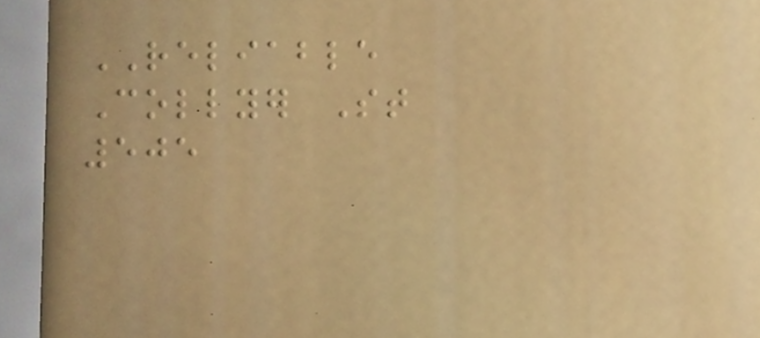RELIABLE
Collyer St
505
